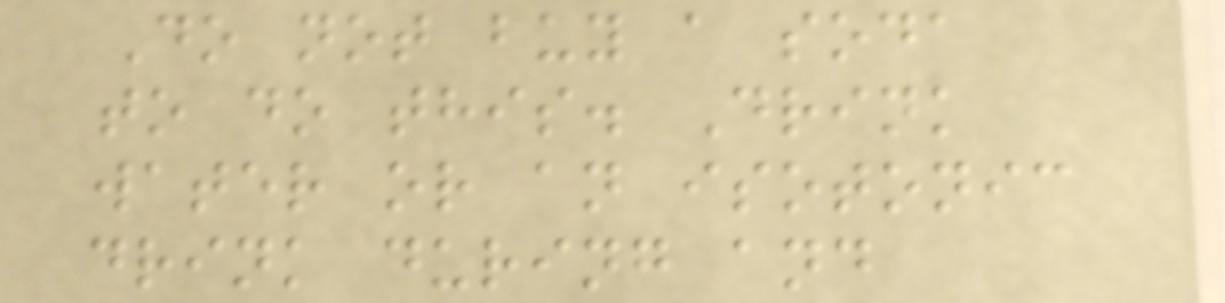Do not buy a soda
to do this. Drink
water or an isotonic
drink during and
